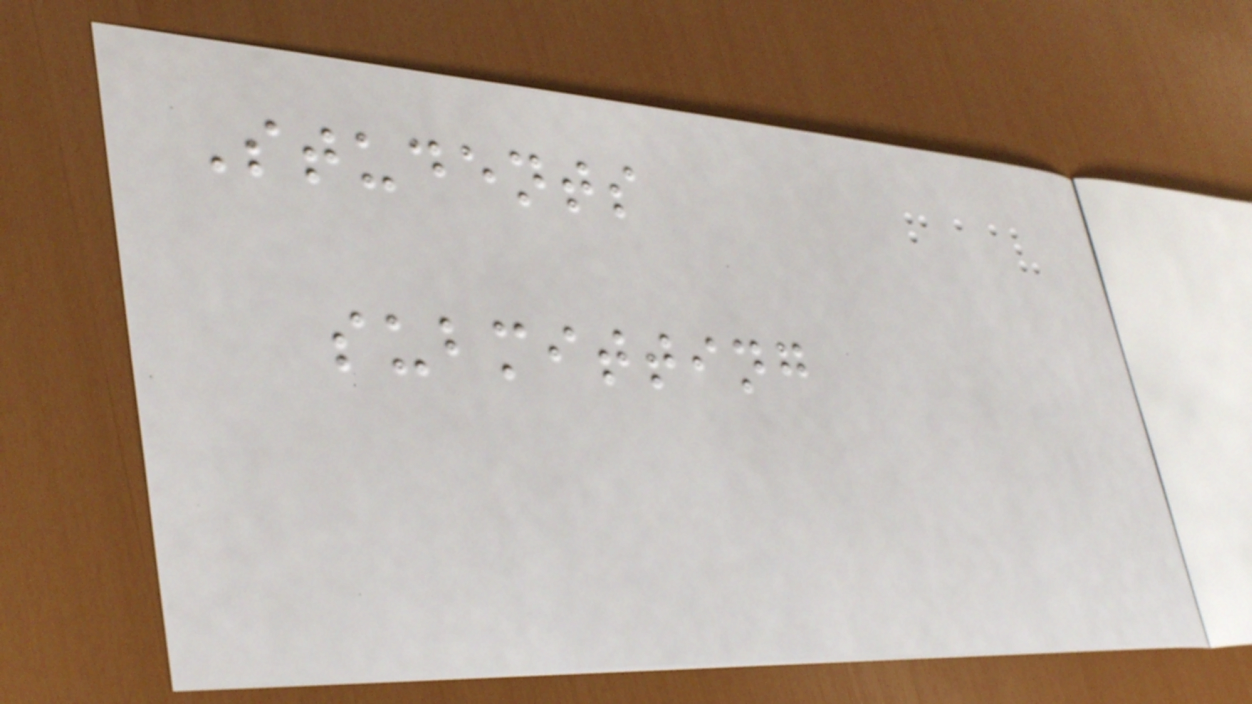Students
submitting
